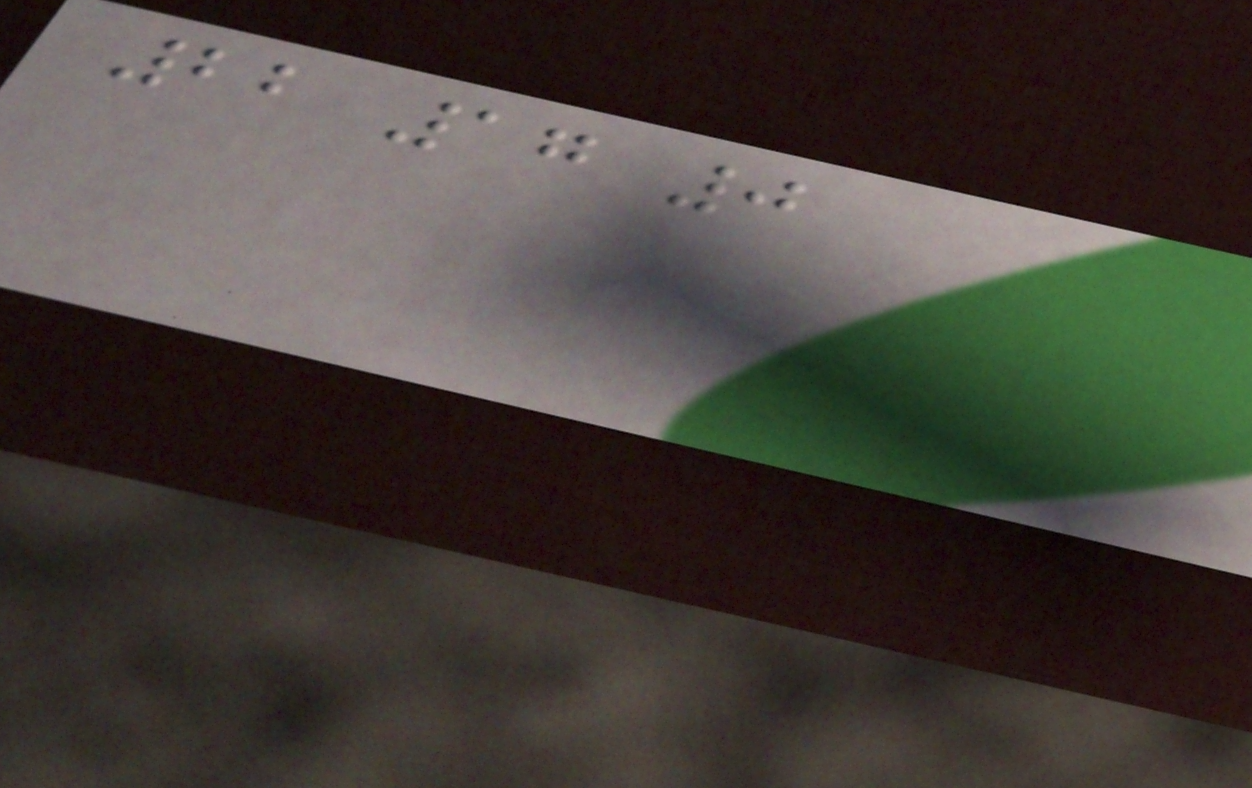22 17 0
